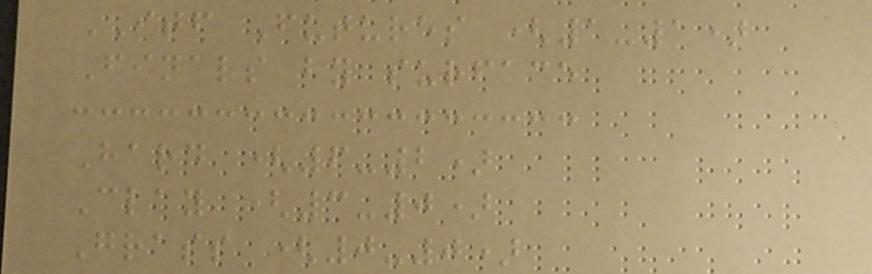ITF Futures (1-1)
Finals by surface
Hard (6-2)
Clay (3-0)
Grass (0-0)
